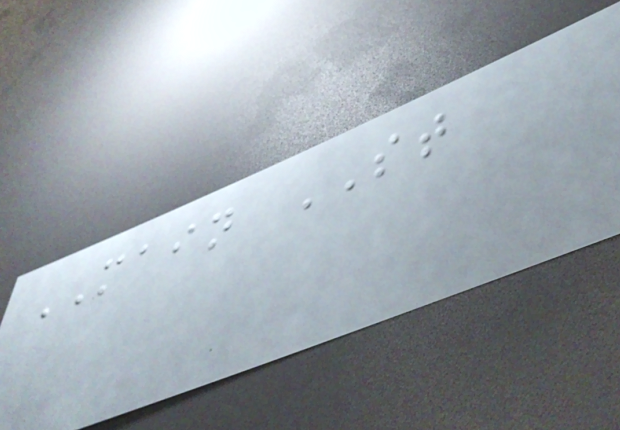MAIN ST
